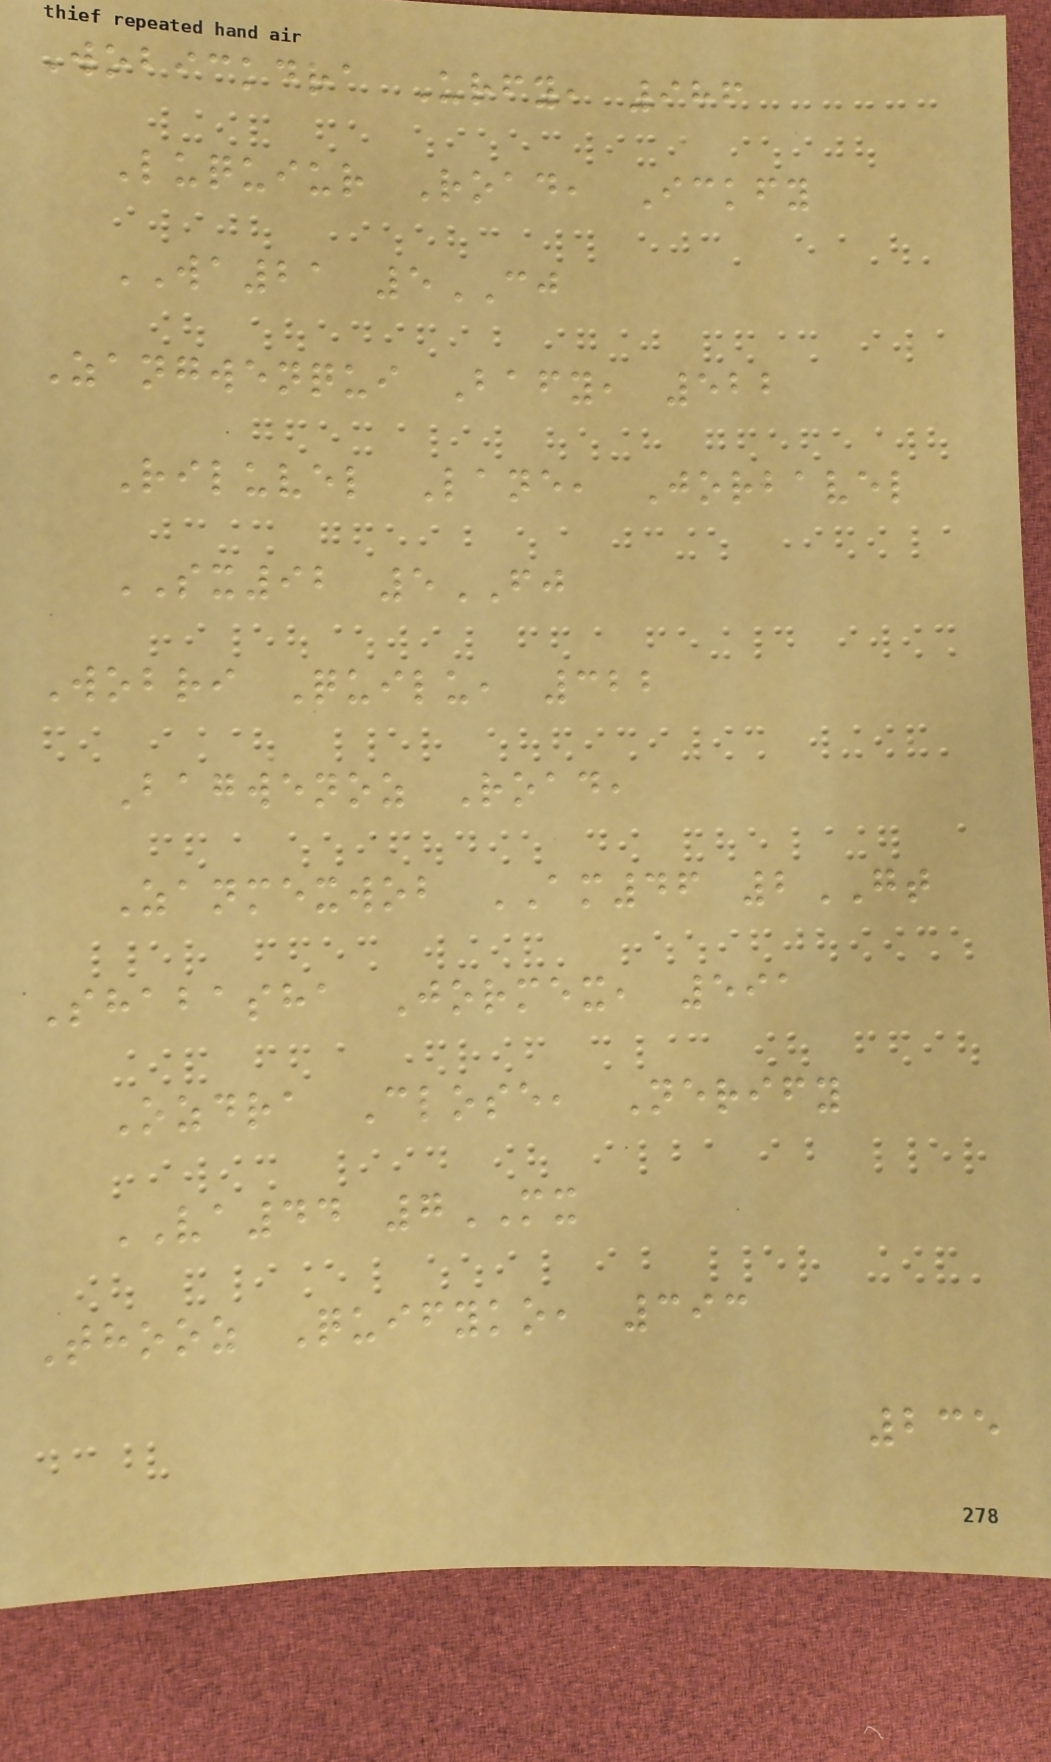Wobickdra Urfy, 986
Luquiur Road, Ickfy
WA21 5CJ
Zangwenqui Bafy, 522
Riluvel Lane, Jorbavel
SX92 5FJ
Wobri Quilu, 322
Bagwenoz Road,
Zanmexwob AM46 2GT
Shabasha Jormex, 591
Ozdra Close, Nerify
VA44 7MX
Thooz Quifyko, 393
235
